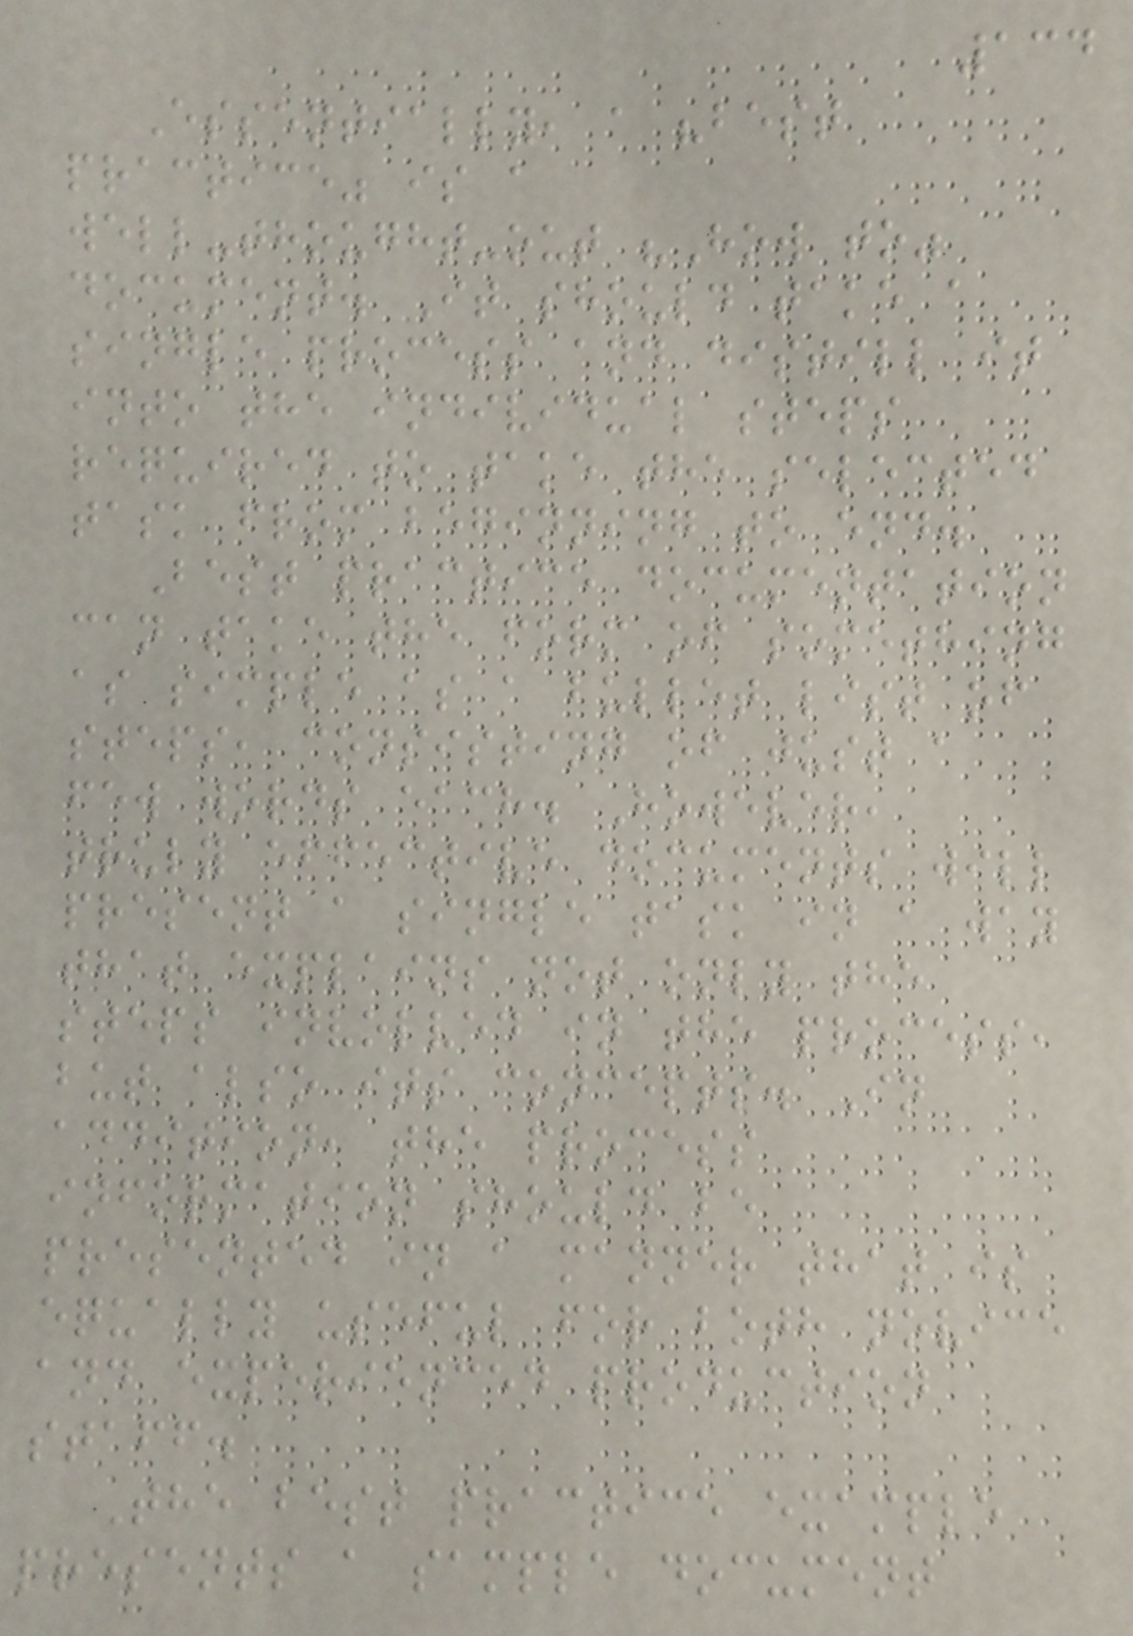134
Essentially, a "best
practice" is a
well-thought-out "How to"
document. It should take a
single process and distill it
into the individual steps
required to take the selected
task from beginning to end.
Best practice documentation
can take the form of something
as simple as a bullet list of
steps, consisting of just a
few words each. However,
truly effective documents will
present a single task in a way
that explains not only the
steps involved in the process,
but also its concepts. In
addition, the process
information should be
presented in a manner that is
equally useful for both novice
and experienced production
staff.
The best practice example
presents a sample document
